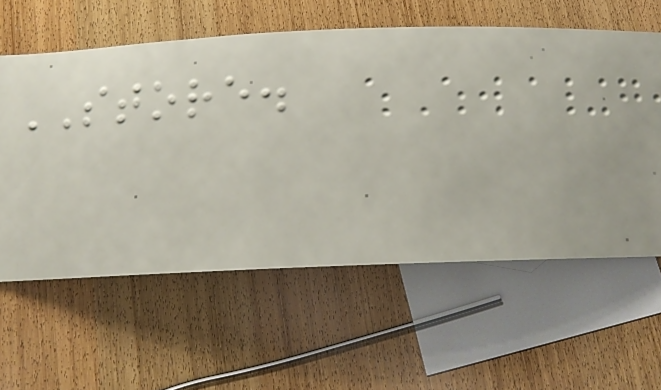STORE.
